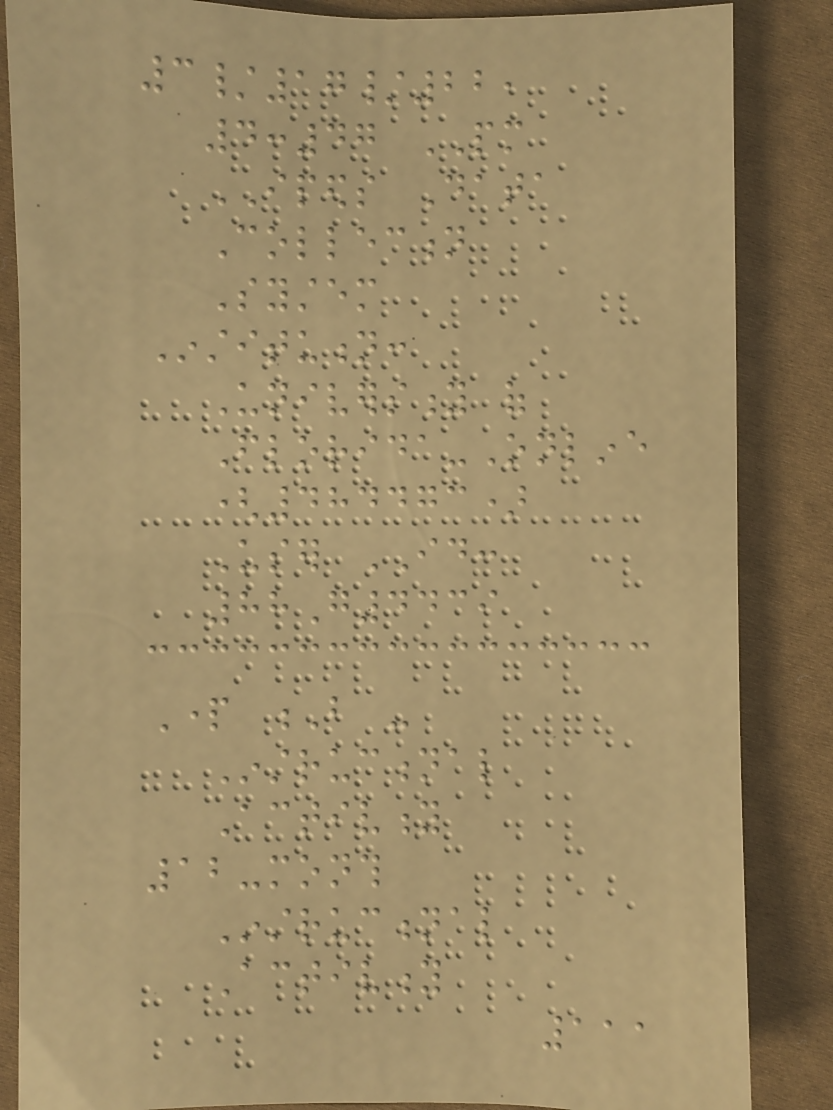3/17/22,
4:47 PM
IPEDS Data
Collection
System
Institution:
University of
Florida-Online
(484473)
User ID:
88G4439
Part B -
Instructional
Activity
12-month
Instructional
Activity
111
